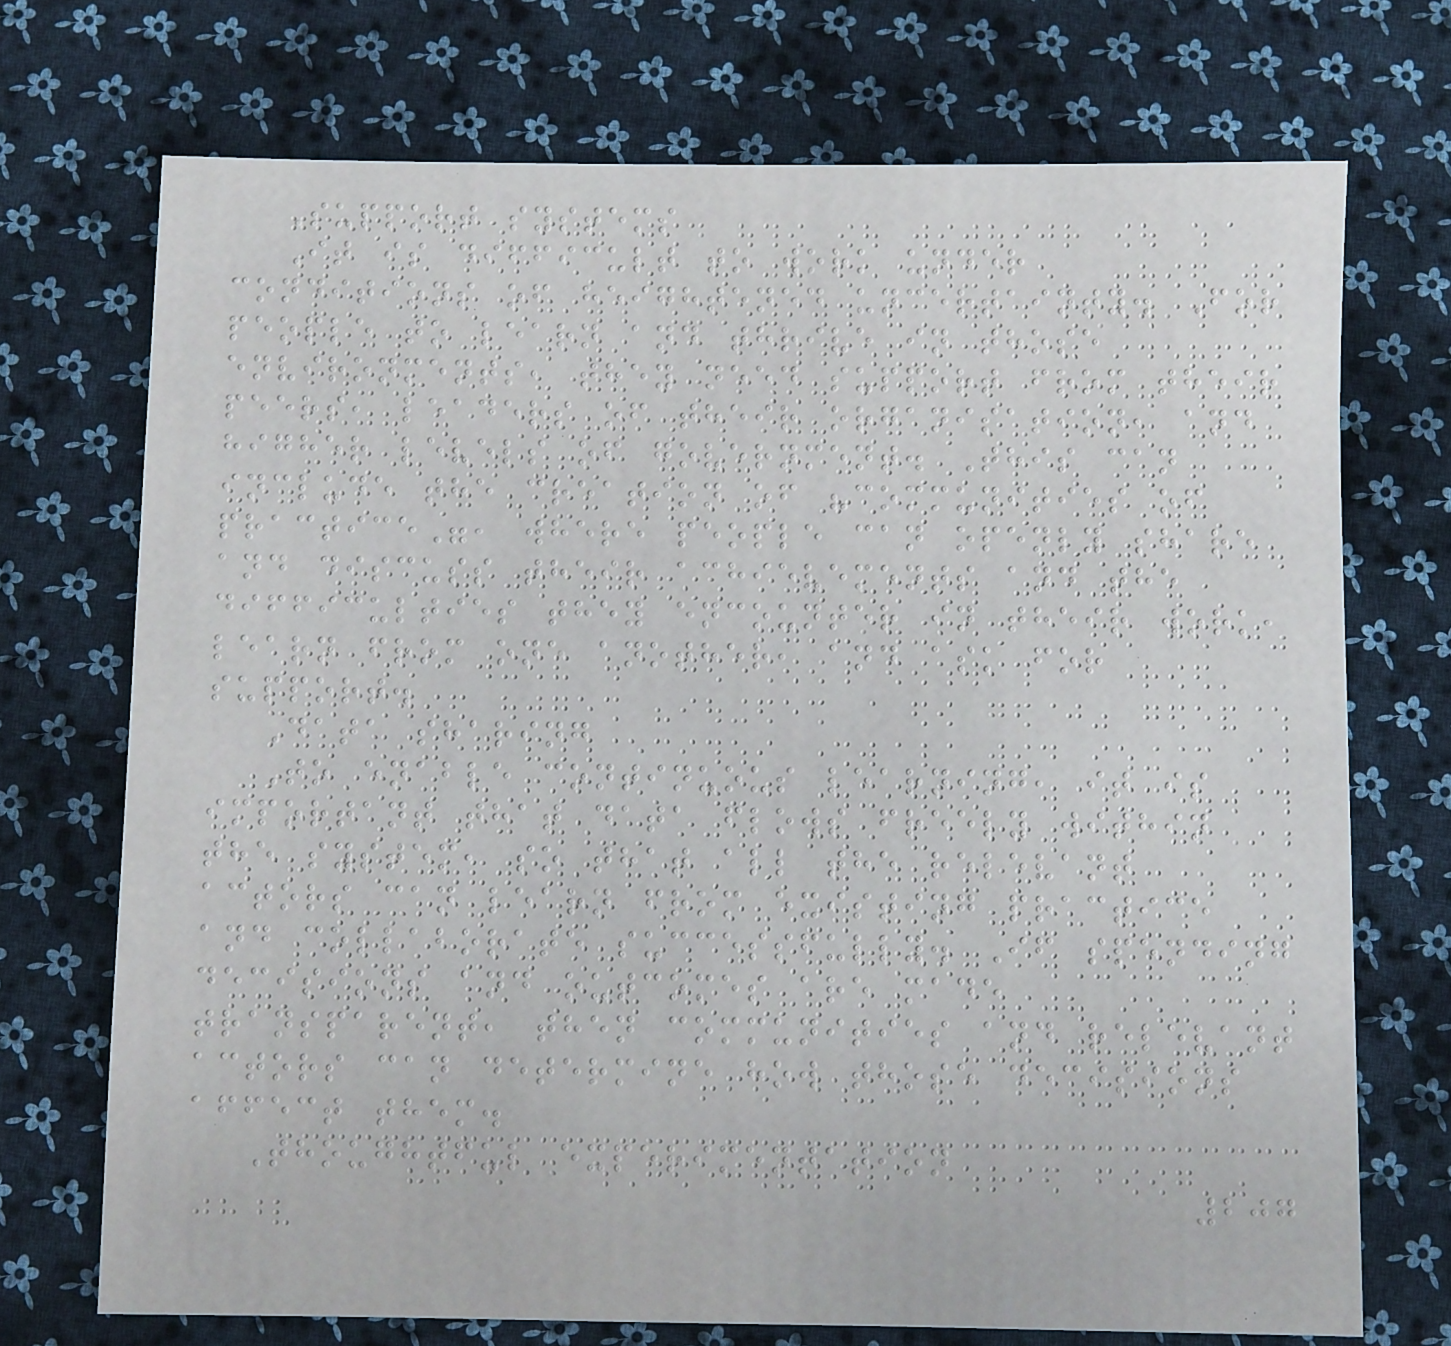Support systems
It is difficult to work under
conditions of heightened uncertainty. For
people to learn and thrive in those
environments, they need support from their
peers, leaders of their organisation, and
higher levels of government. This can
include the creation of "communities of
practice", where people can openly share
and discuss their achievements and the
difficulties they encounter in their work,
learn from one another, and ask for
support.
Data sharing
To enable continuous learning, it is
important that data flows freely within
the system, so that all the relevant
actors can learn from existing practice
and collaborate successfully. If spending
decisions and outcomes are made
transparent, then communities and relevant
actors can determine how those decisions
affect them.
Thoughtful experimentation
207
